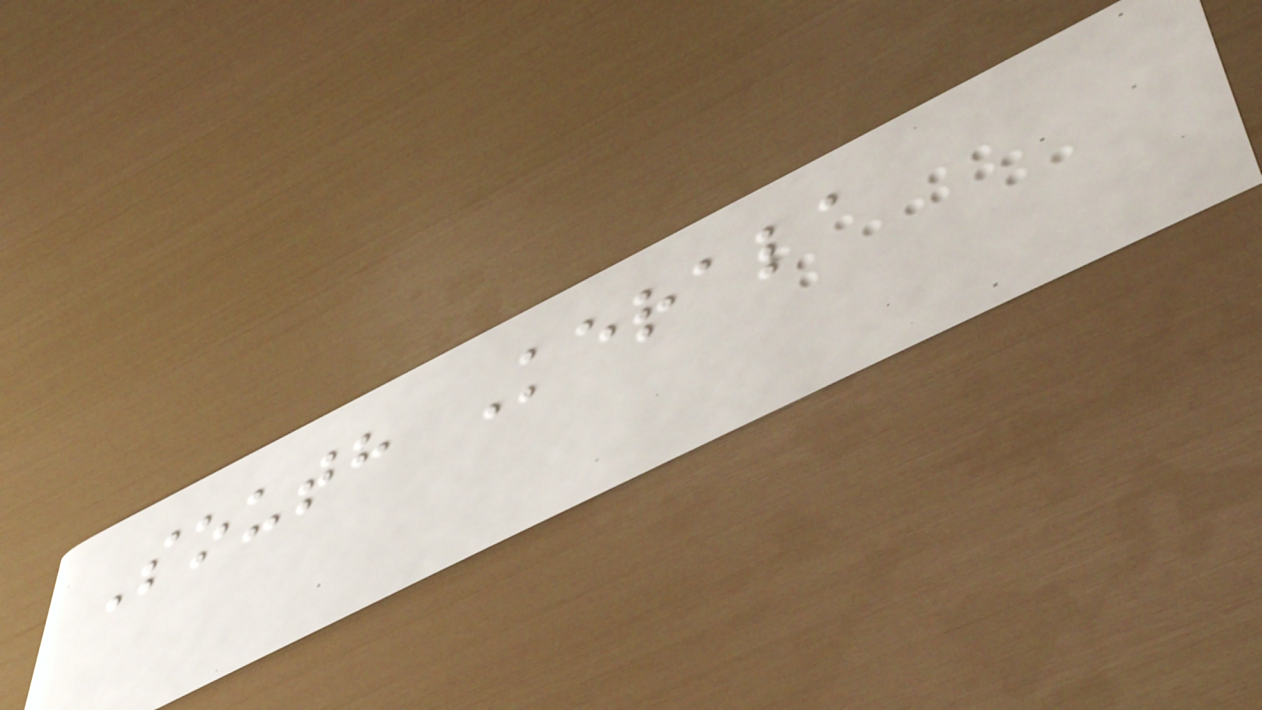South Kerala
